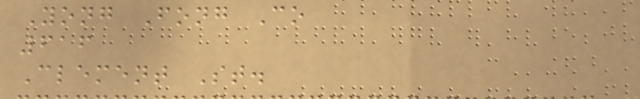Yong Fong Co
616
Clement St.
